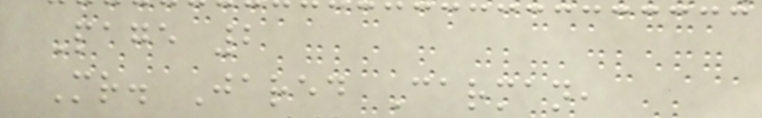Page 2
Mr. Jared Carman,
